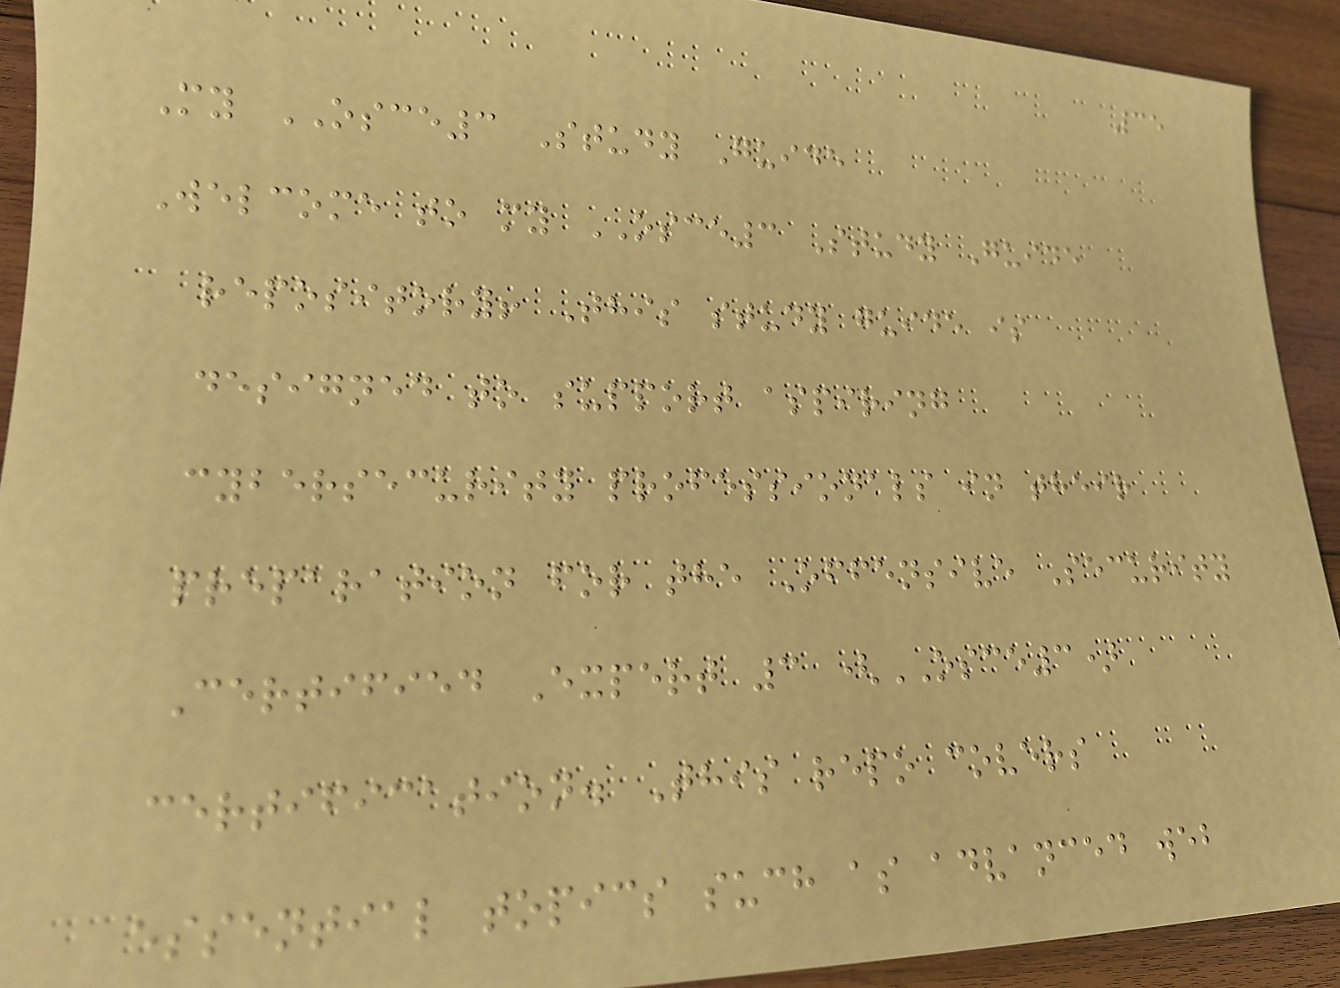35
My OSCE3 Study Guide
Welcome to my OSCE3 Study Guide
repository! This study guide is
designed to support aspiring
cybersecurity professionals in their
preparation for the Offensive Security
Certified Expert 3 (OSCE3)
certification. This repo covers
essential topics such as advanced web
